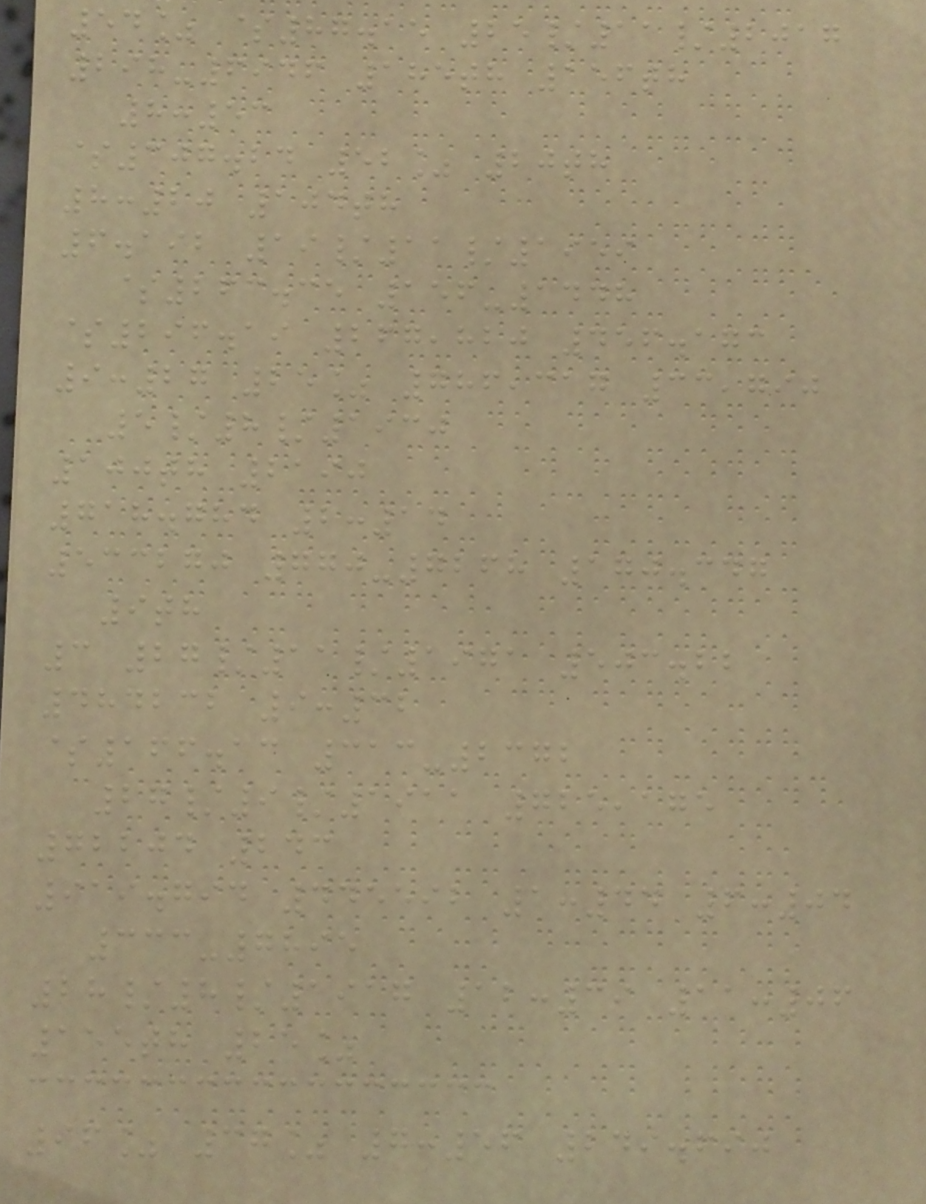54% $87.15 25/11/2017
298-6946 185th 156th
8:53
$307.24 52% 20th
8:20 104th
6.192 19/11/1959
$263.35 156-1448
$296.19 267,820 456.173
9:27 25% 786,317 33,790
5/8/1930
100th 2190
718.784 2:14
533270 770-7268 170.347
9th
3 27/11/1971 503.22
484232 9:32
$166.13 313-2372
27/9/1911 725,175
72204 243
919.794 445592 1:44 6:04
333-7895
28/8/1917 12:39 11:06
155th 25%
96% 37% 7:56 249.690
